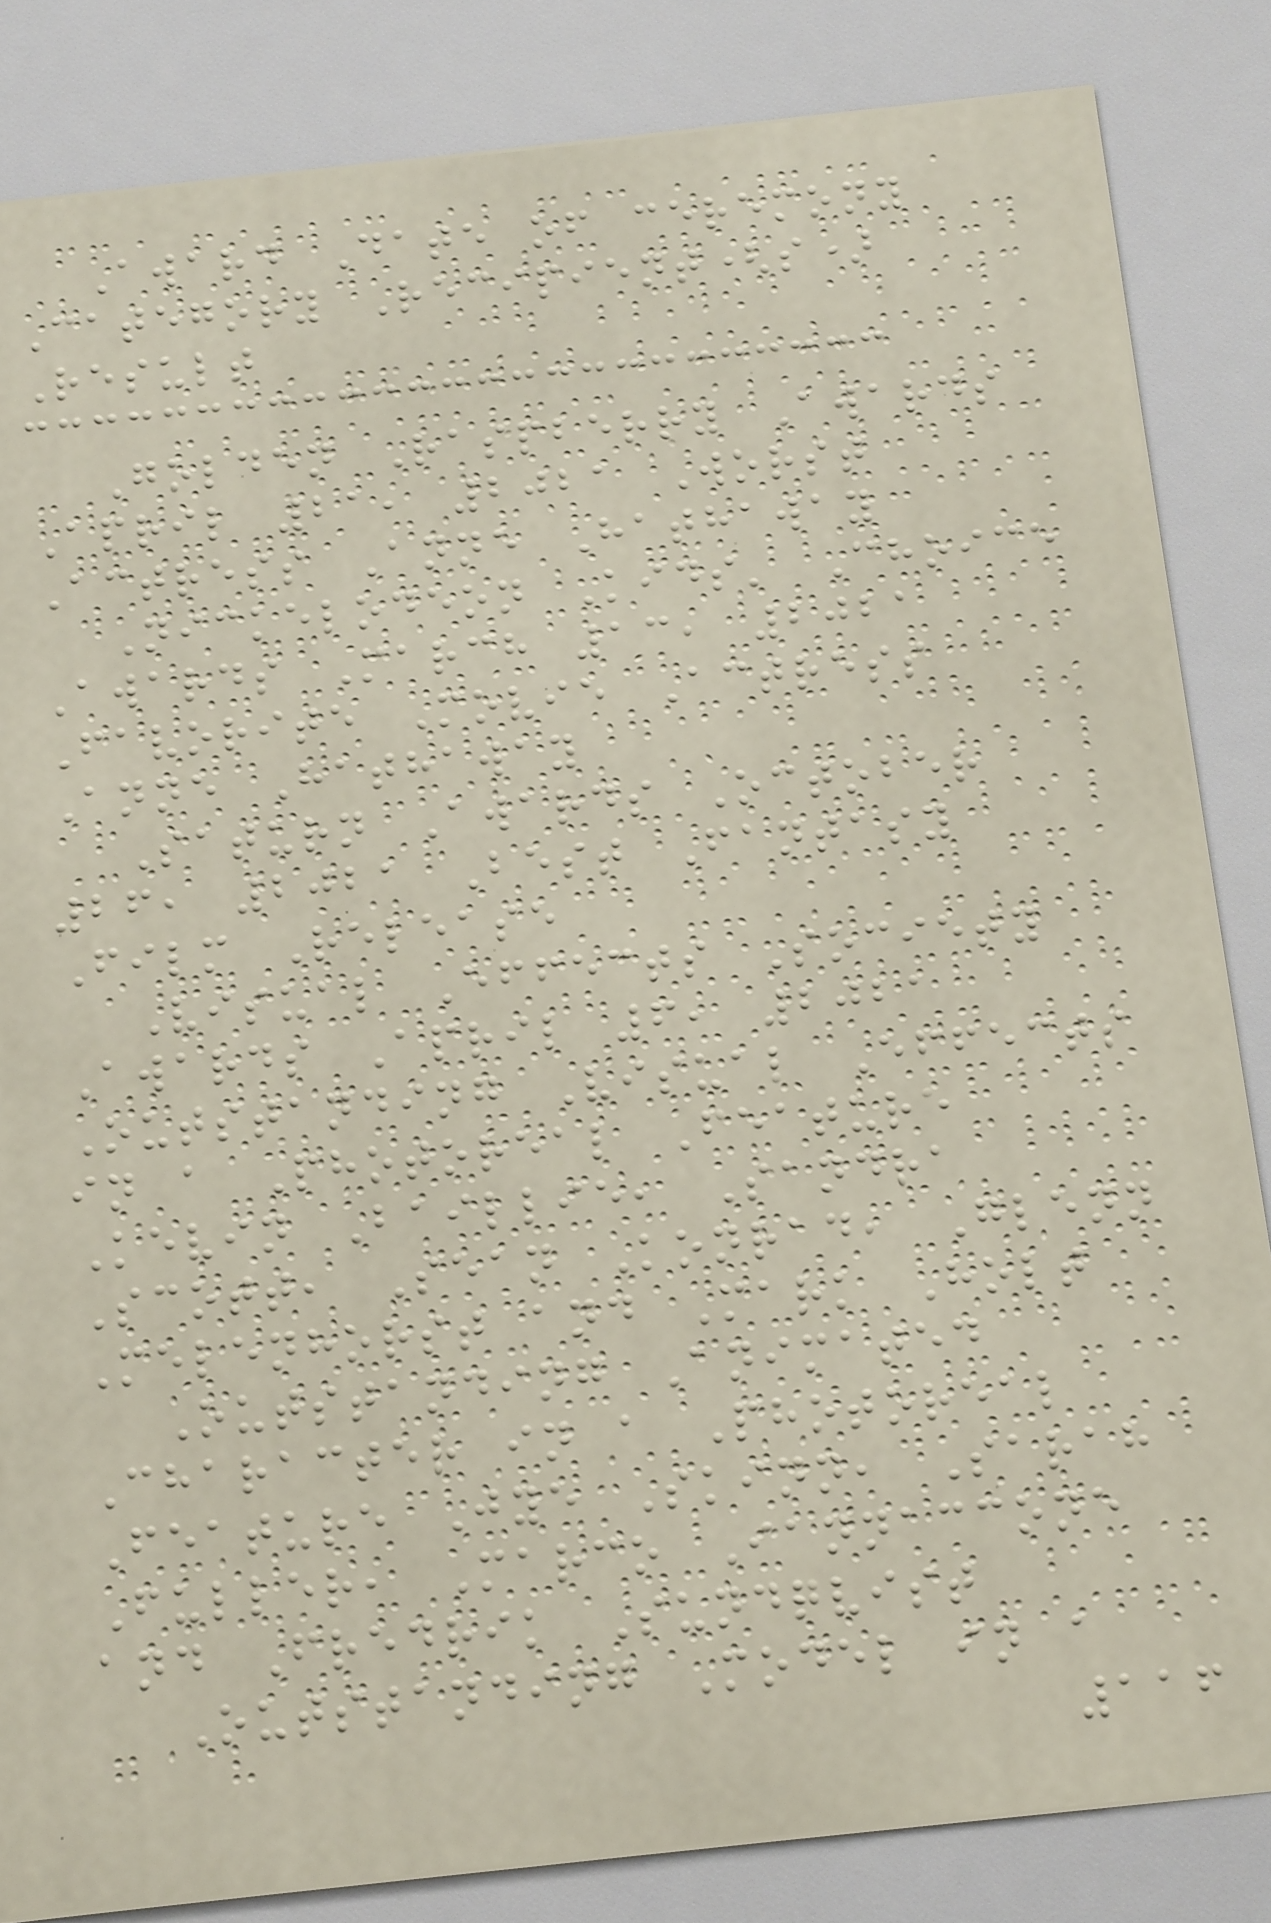Award Date of ceremony
Category Recipient(s)
Result
Golden Raspberry Awards
April 21, 2021 Worst
Actress Anne Hathaway
Nickelodeon Kids' Choice
Awards March 13, 2021
Favorite Movie Actress
Anne Hathaway
Saturn Awards October
26, 2021 Best Fantasy
Film Release
Visual Effects Society
Awards April 6, 2021
Outstanding Visual Effects
in a Photoreal Feature
Kevin Baillie, Sandra
Scott, Sean Konrad, Glenn
Melenhorst and Mark Holt
Outstanding Animated
Character in a Photoreal
Feature Jye Skinn, Sarah
Fuller, Marco Iannaccone
and Fredrik Sundqvist
Outstanding Model in a
116
